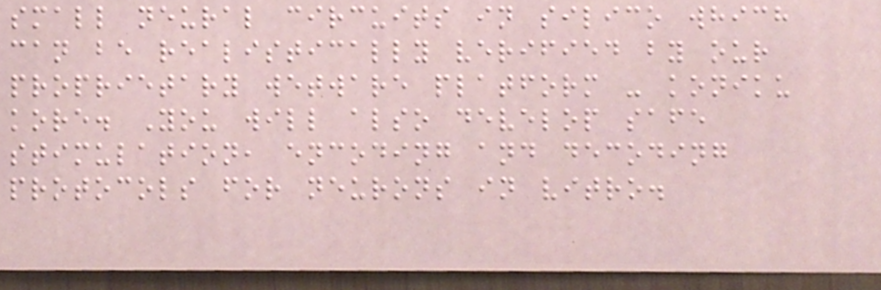small neural circuits in silico which
can be realistically verified by our
proprietary wetware platform - koniku
kore. You will also develop safe
stimulation, encoding and decoding
protocols for neurons in vitro.
